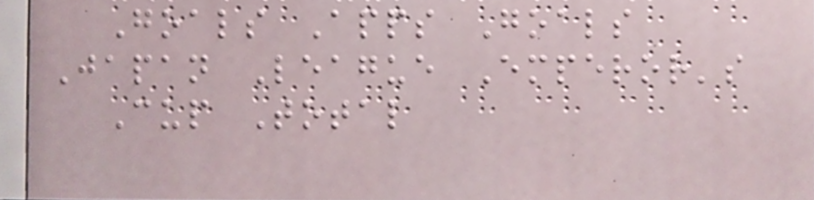Goals Apps Goals
Japan League Emperor's
Cup Total
